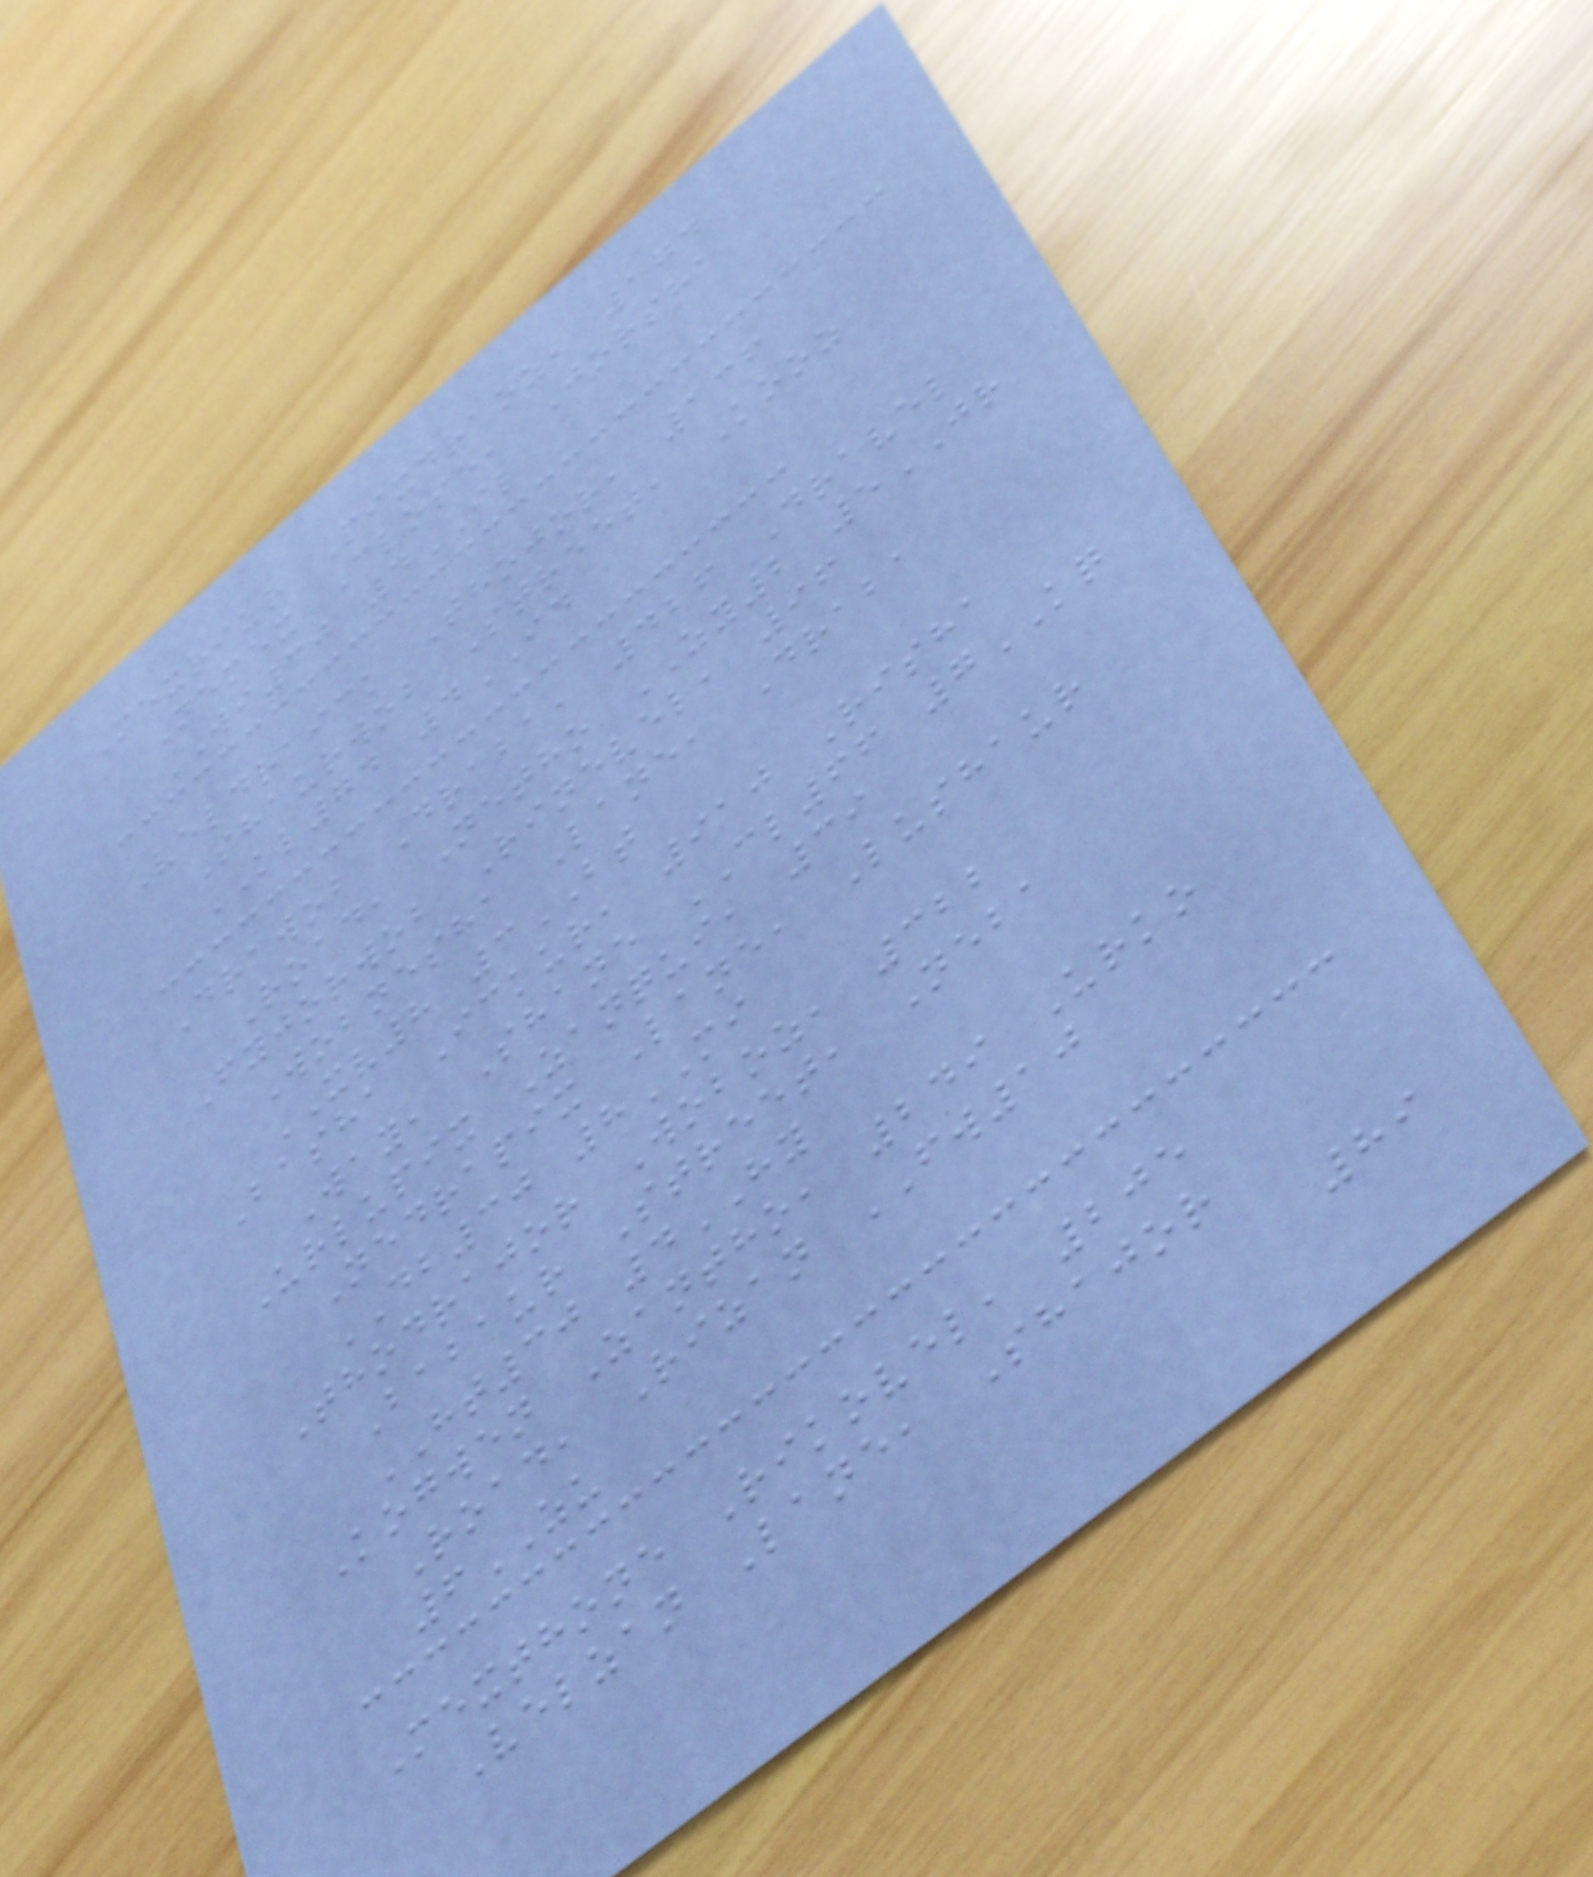Mexriur Pixdraoz, 174
Nemex Close, Jorsha
WI30 4IL
Veldraick Thojor, 136
Shaurwob Street, Kooz
KL74 4ID
Drawob Draba, 426 Dravel
Road, Netho ZY2 5JR
Fyjorwob Rinevel, 96
Wobnesha Lane, Draba
XV8 3BT
Basha Ickur, 910 Risha
Way, Shane CL66 7KQ
Urlupix Zanqui, 39
Nedrapix Lane, Lushaur
DB30 8MI
Thodrajor Woboz, 322
Babaur Street, Neba
HT30 4HY
Kogwen Zantho, 249 Urko
Road, Rizan FW10
6ZU
Mexthone Rikovel, 205
Velzan Lane, Shajor
89
